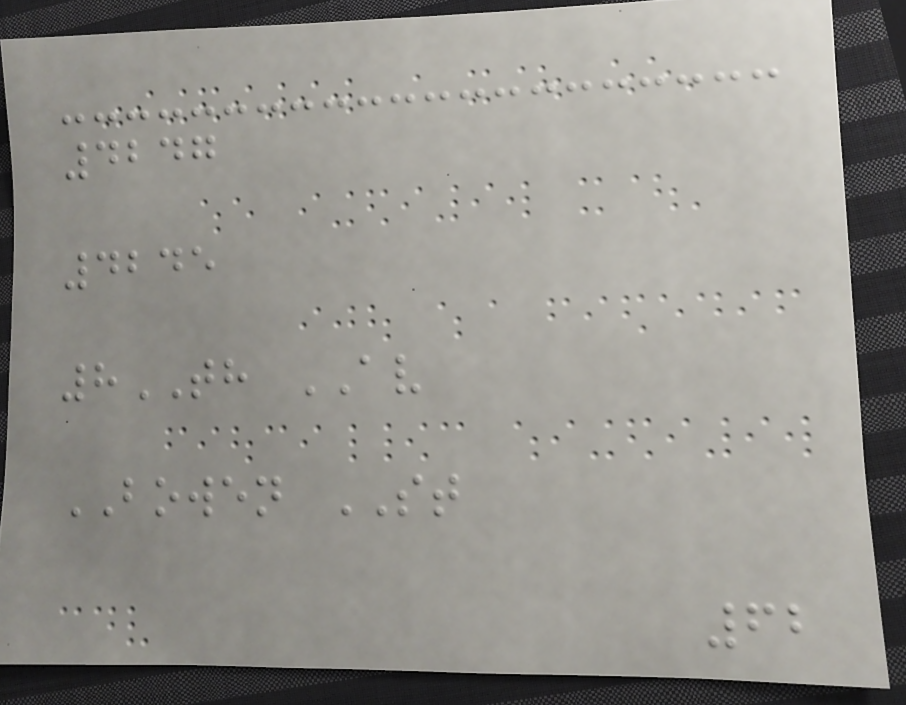4247
4245
8TH AV
BOWEN ST
62
